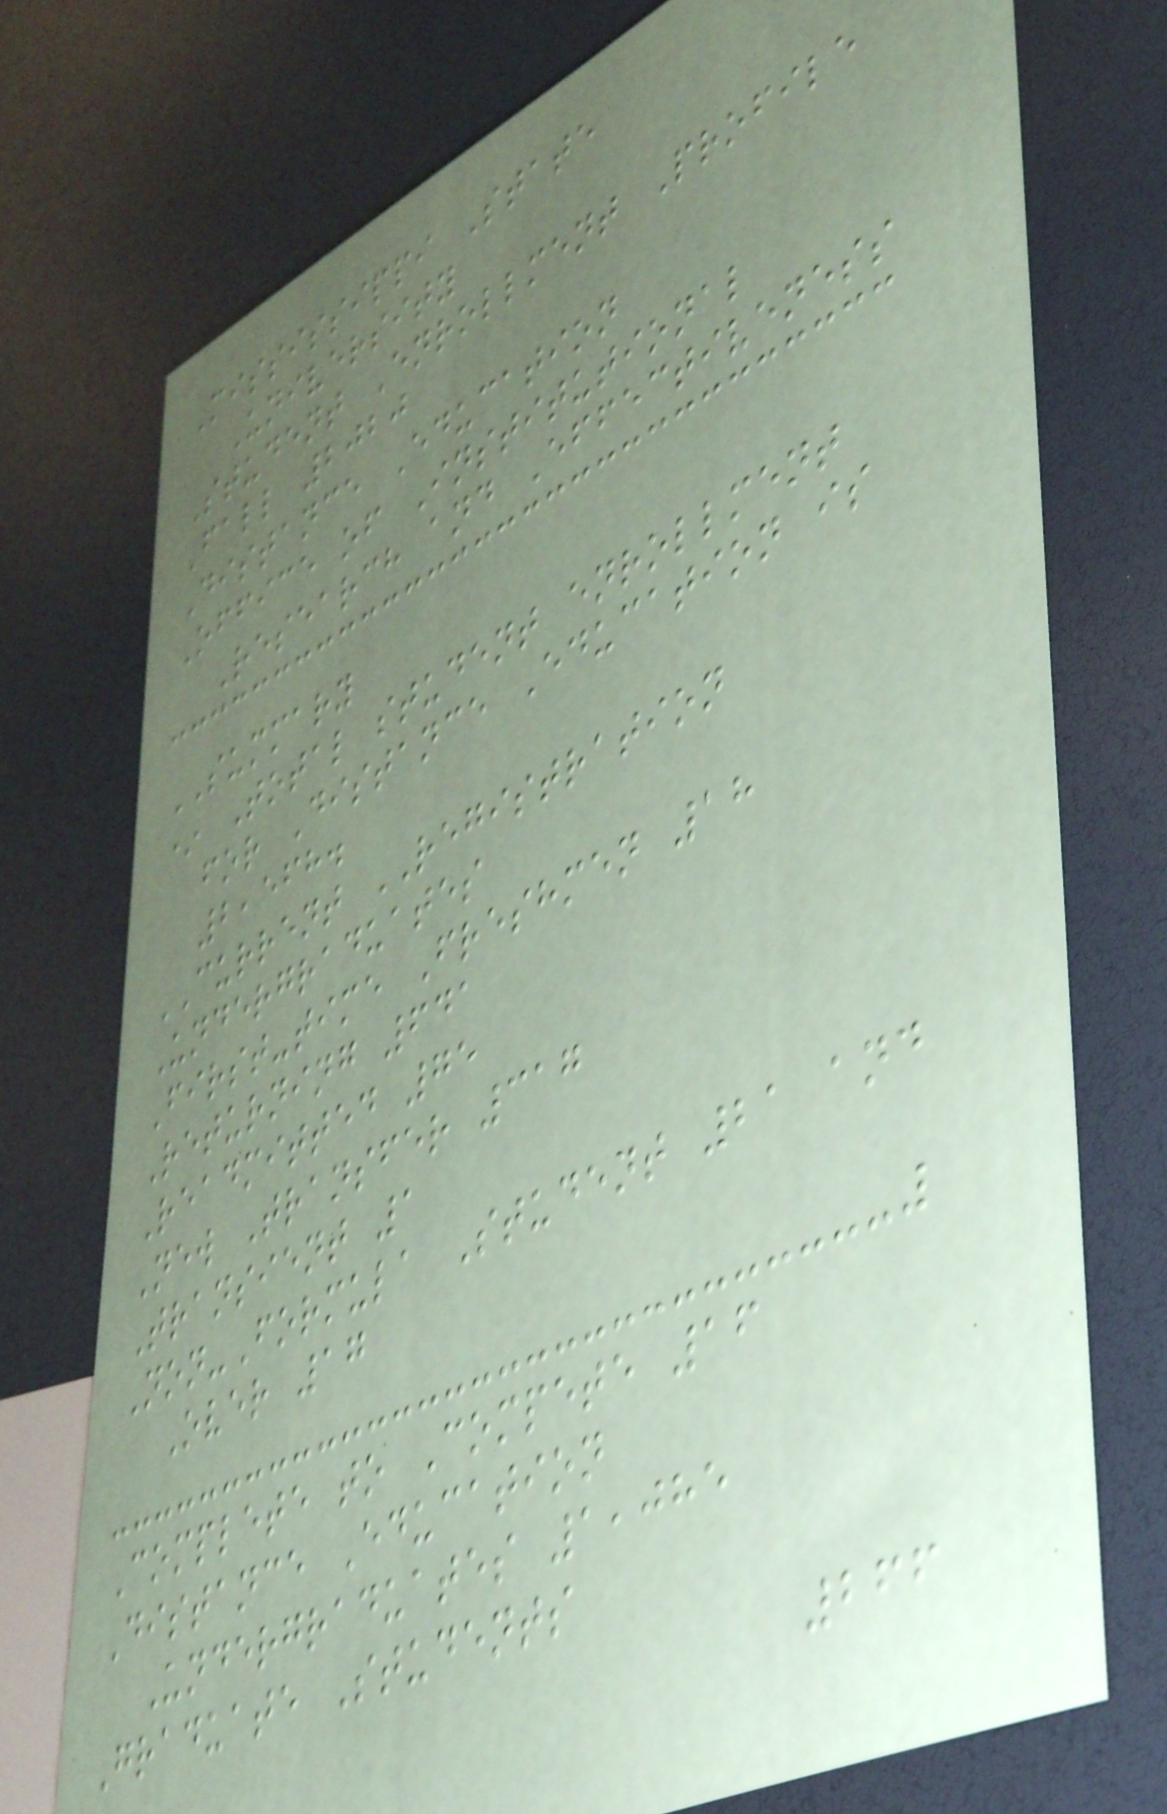Mississippi State
University
Student Enrollment Profile
Fall 2020
Distance Education
Office of Institutional
Research and Effectiveness
SUMMARY
* Total student enrollment
for Distance Education is
2,568.
CURRENT REGISTRATION
Undergraduates
First-time Freshmen 18
Returning 641
Readmitted 75
New Transfer 317
Transient 1
Non-Formula Student 21 and
Over 17
Complete to Compete 16
Distance Education
Undergraduates 1,085
Graduate Students
266
